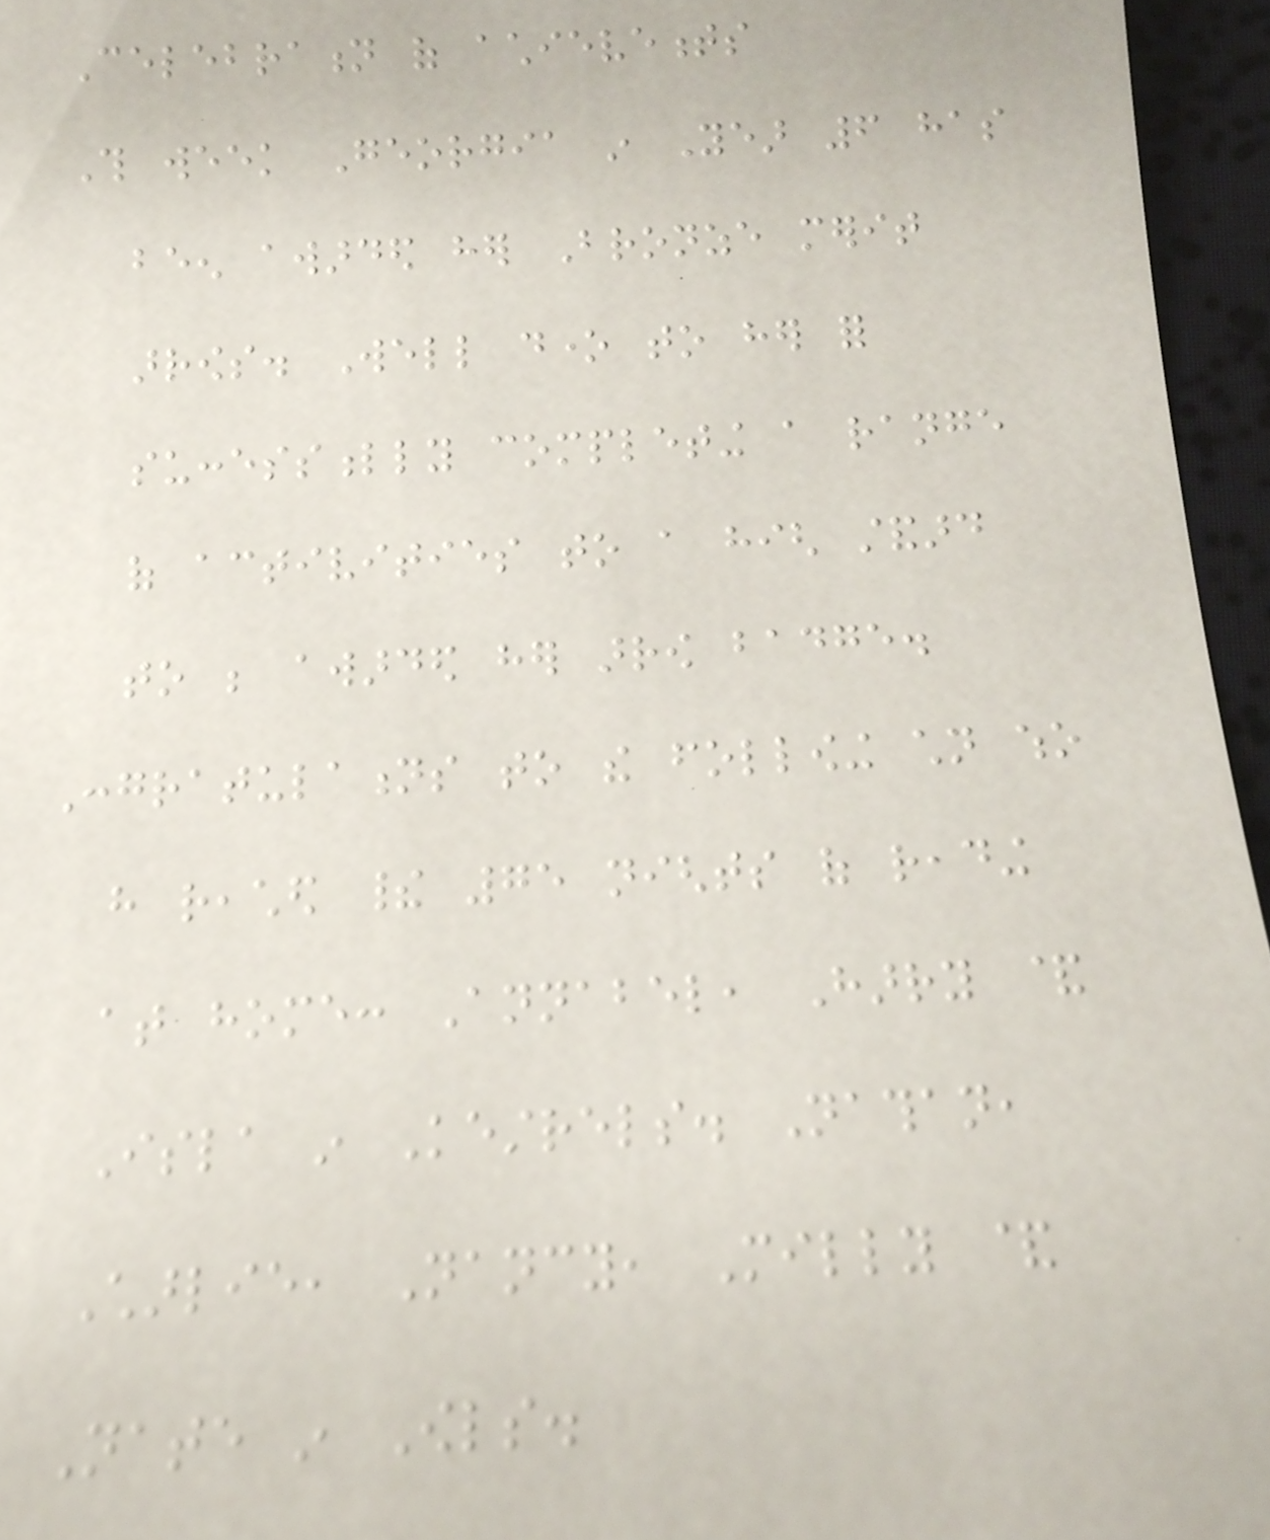Celebration of achievements
This week Georgia in Year 6 has
been awarded her Bronze merit
arrows. Well done to her for
successfully completing a range
of activities to a high standard
to be awarded her arrow badge.
Congratulations to the following children who
have reached their 75 nights of reading
at home: Annabel, Harry &
Isla in Kestrels. Nathan,
Charlie, Nancy, Milly &
Nate in Owls.
